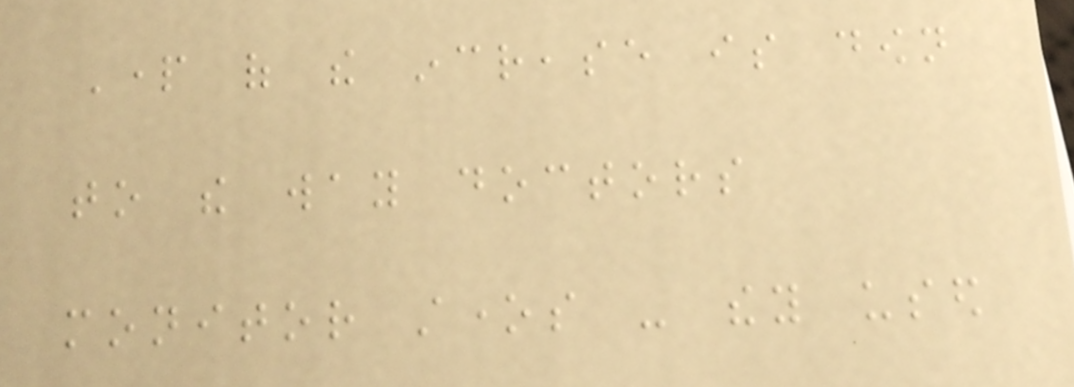Part of the increase is down
to the way doctors
monitor stones - they used
